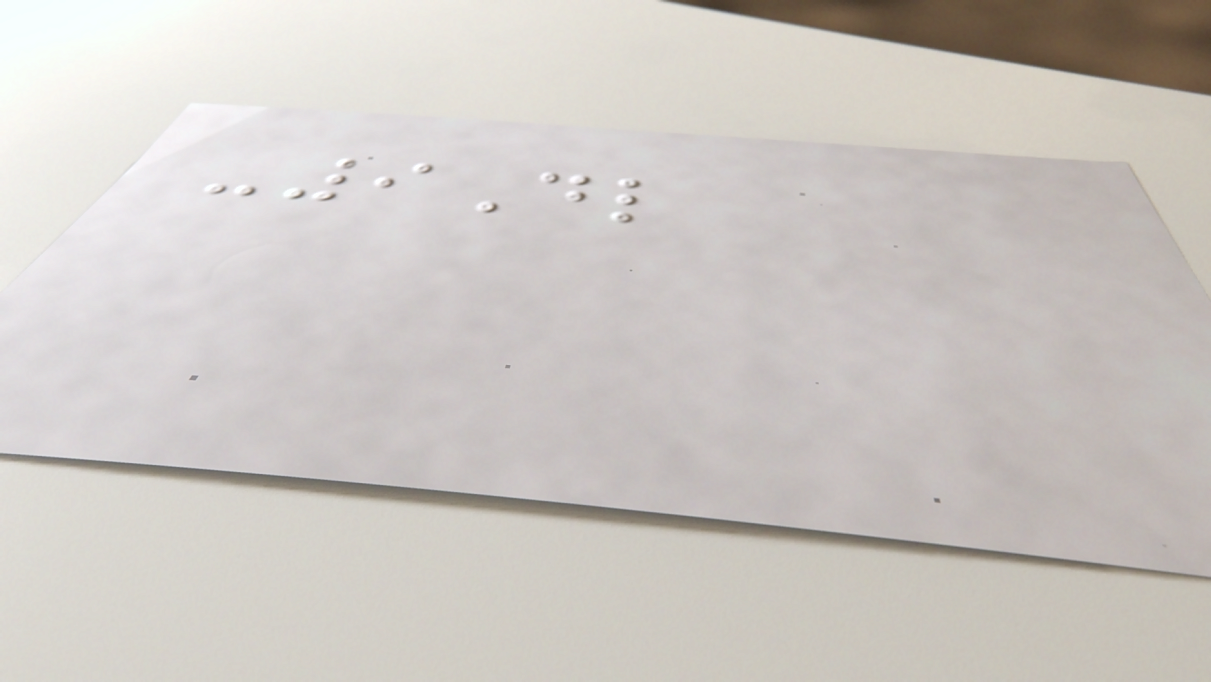-9Dl
